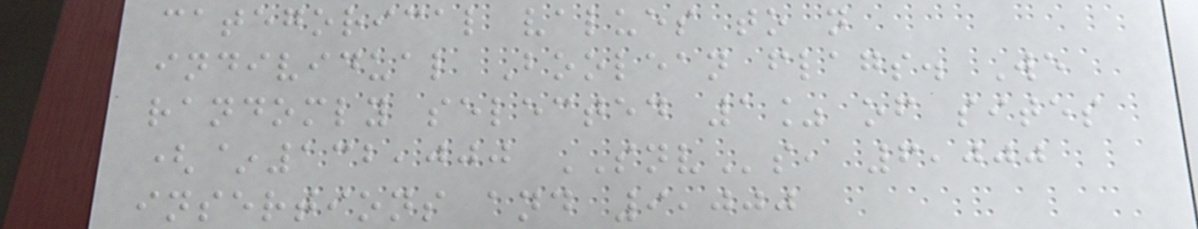categorical values to n
individual Boolean flags. We
randomly selected 1% of sites
(~132,000 SNVs, 6,000
insertions and 9,000
